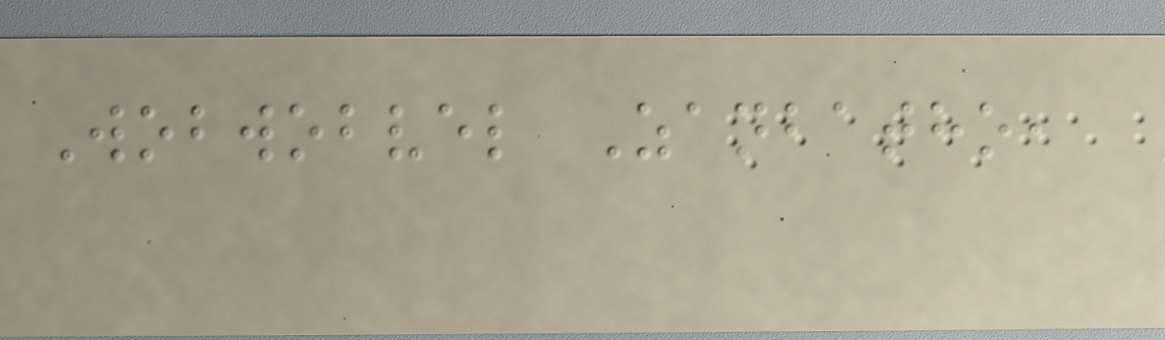Wobwobvel Zanbatho,
